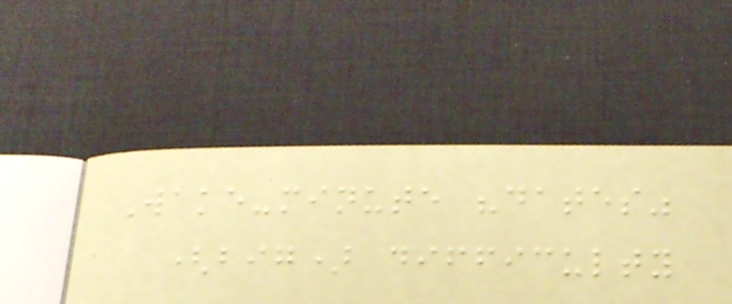Wake-minute "dates"
(big) difficulty
